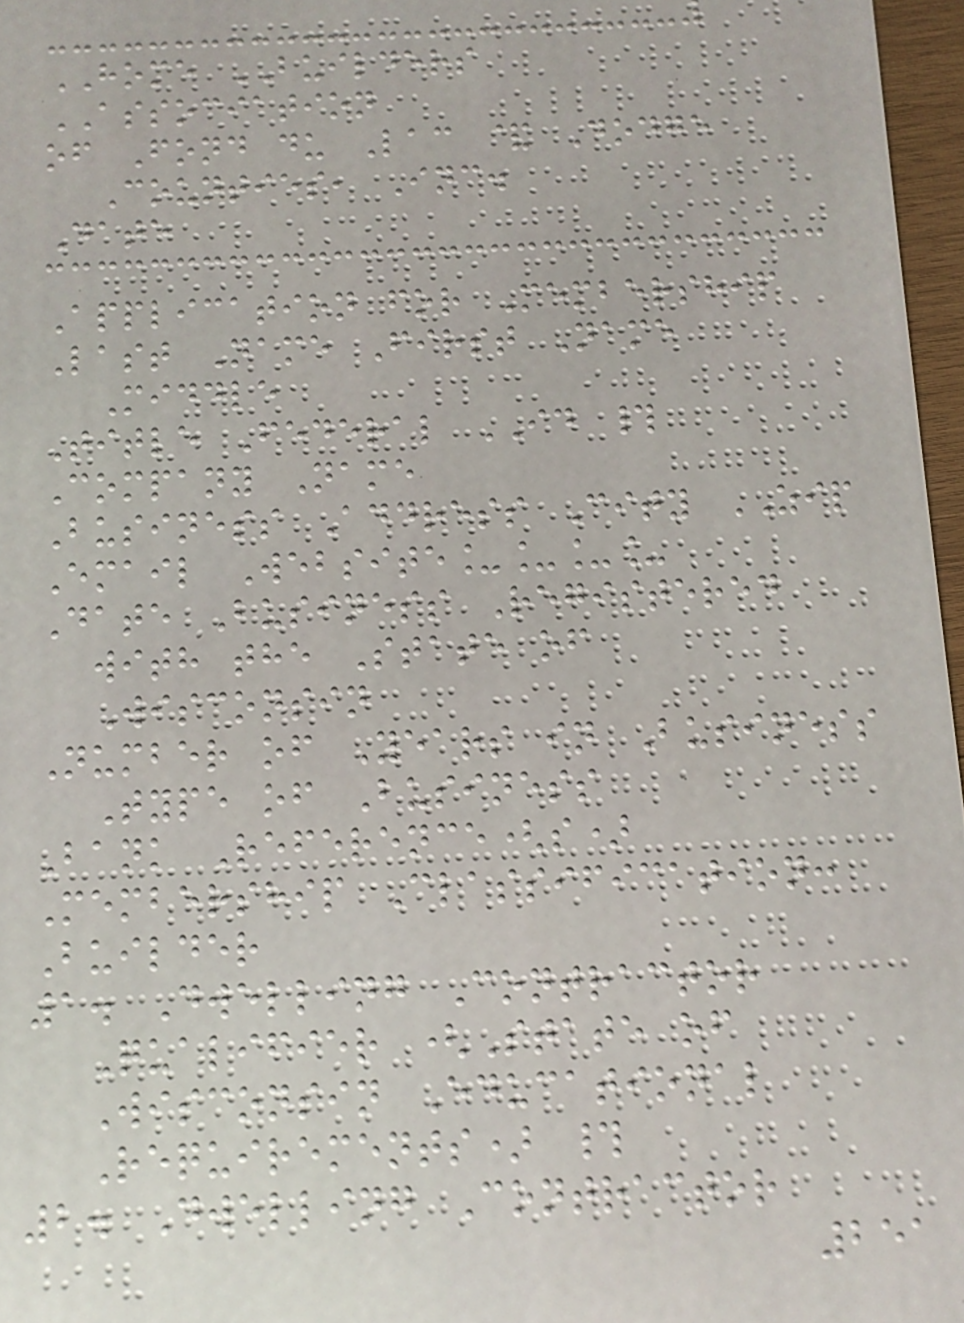HOME BUILDERS
ASSOCIATION
of Fond du Lac & Dodge
Counties, Inc.
Date
Application for Membership
Last Name First Name
Middle
Title Federal ID #
Company Name
Business Address City ZIP
Email Website____
Date Business Registered
with the State of
Wisconsin
Number of Years in Business
Type of Business
Bank Reference(s)
Membership Classification:
Builder
1. Dwelling Contractor
Qualifier (State of
Wisconsin Educational
Requirements) #
2. Dwelling Contractor
251
